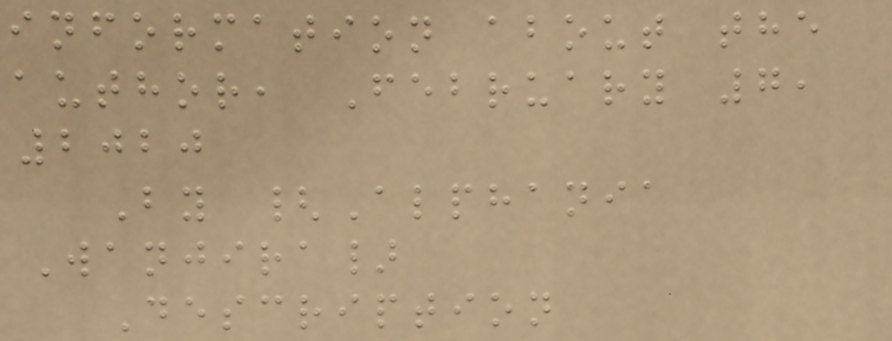information about the
author, February 7,
2020
By {Alphania
Wanjira}
Description
